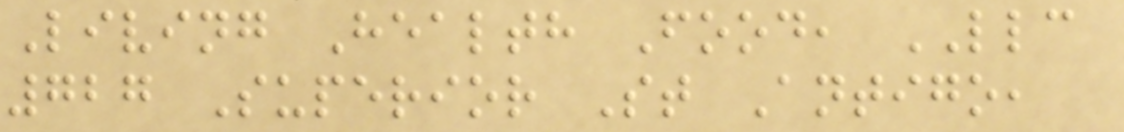Living Health Food, LLC
727 Superior St Antigo,
